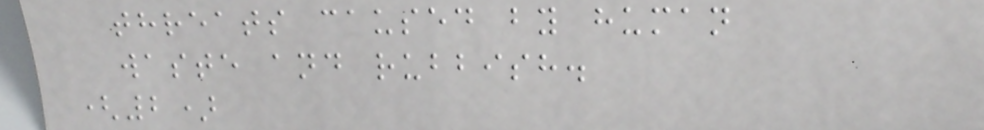threats caused by human
waste and rubbish.
(2)
